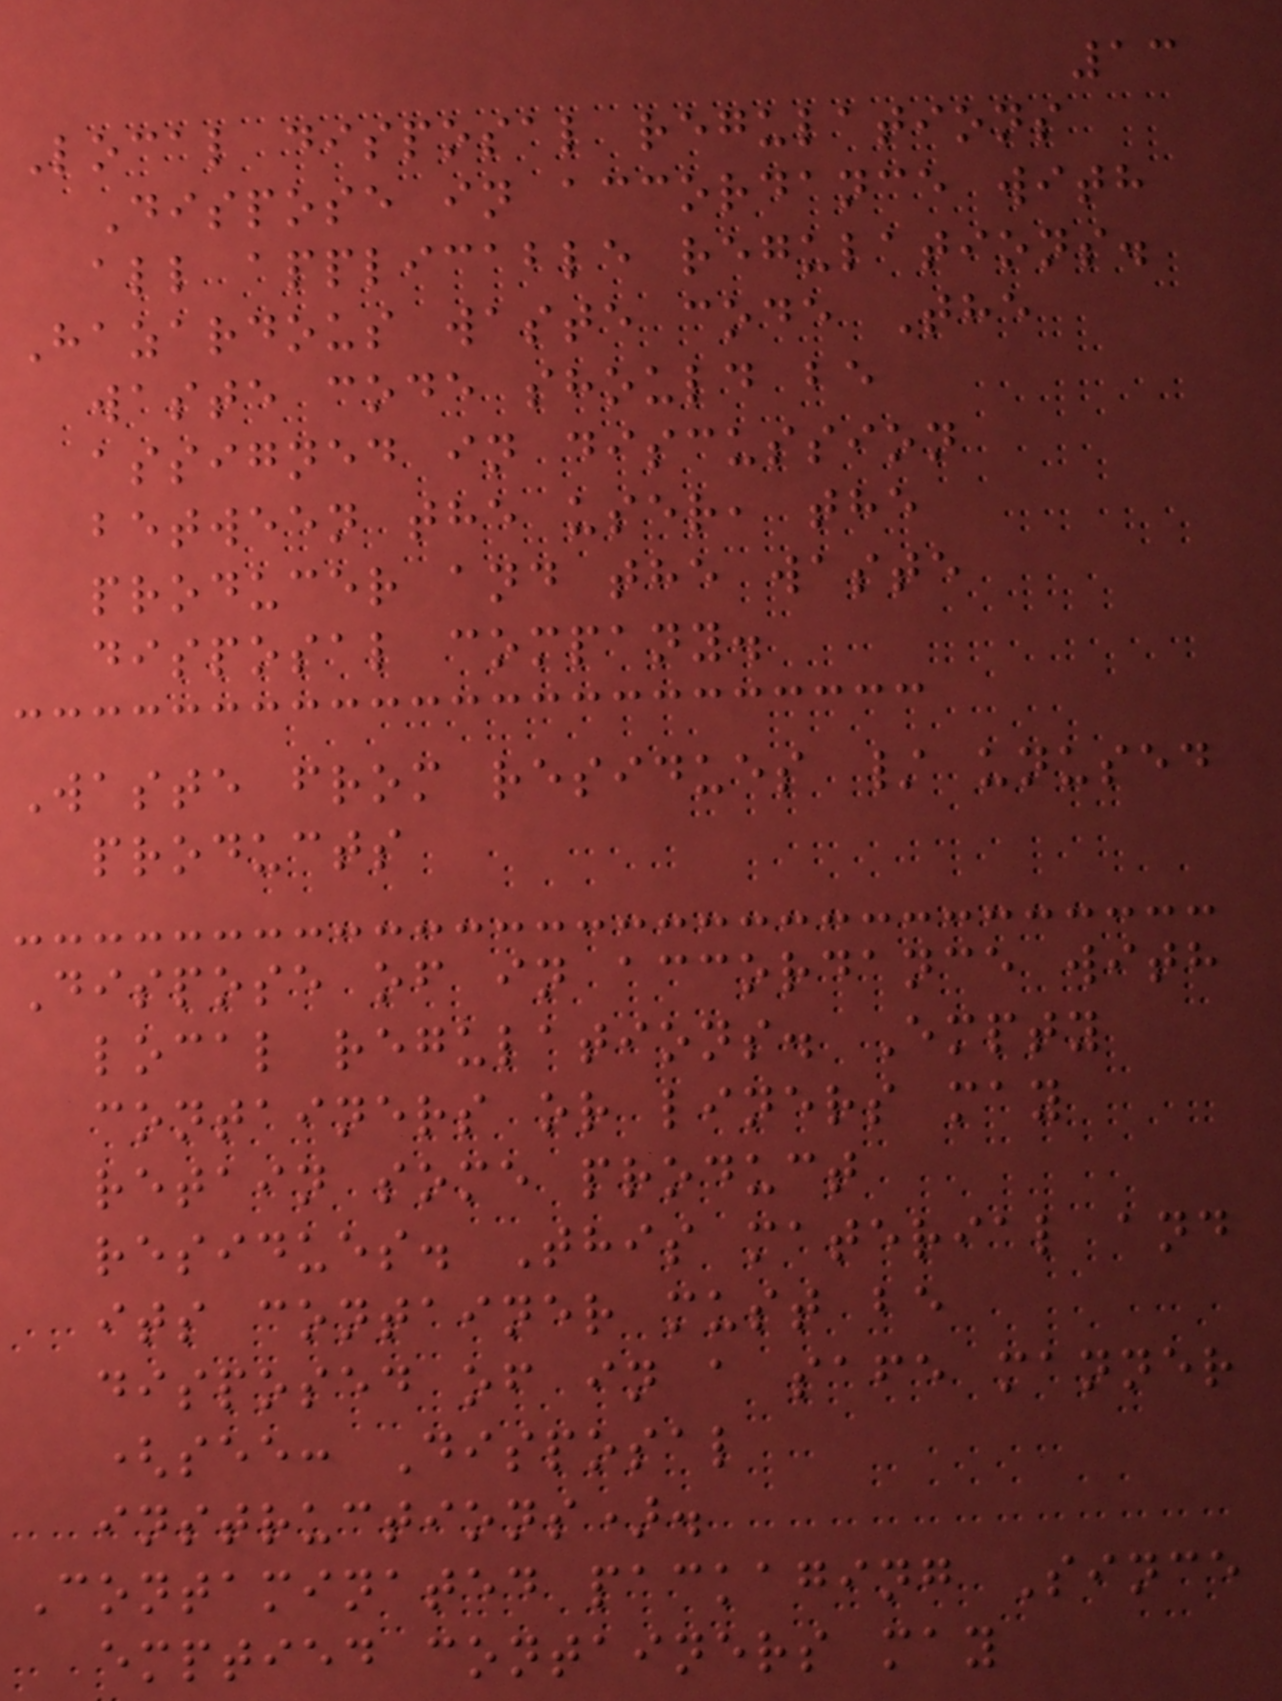13
Local disposal regulations
Dispose in accordance with
all applicable regulations.
Hazardous waste code The
waste code should be
assigned in discussion
between the user, the
producer and the waste
disposal company.
Waste from residues / unused
products
Dispose of in accordance with
local regulations. Empty
containers or liners may
retain some product
residues. This material and
its container must be
disposed of in a safe manner
(see: Disposal
instructions).
Contaminated packaging Since
emptied containers may
